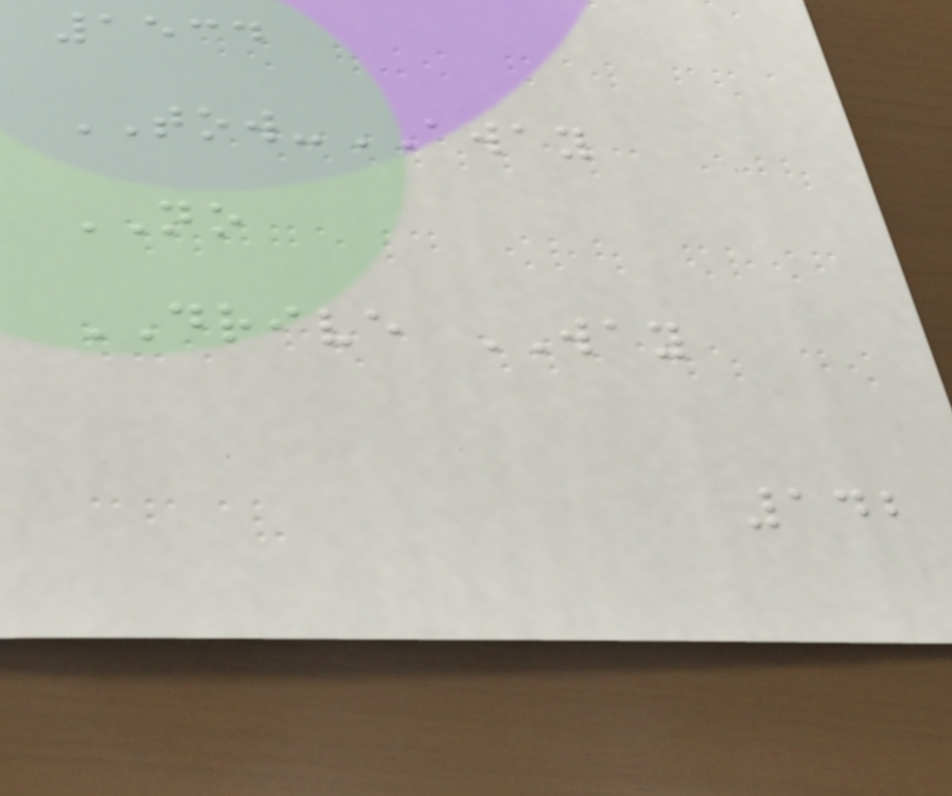1534
TOW-AWAY
NO
DRIVE WAY
142
